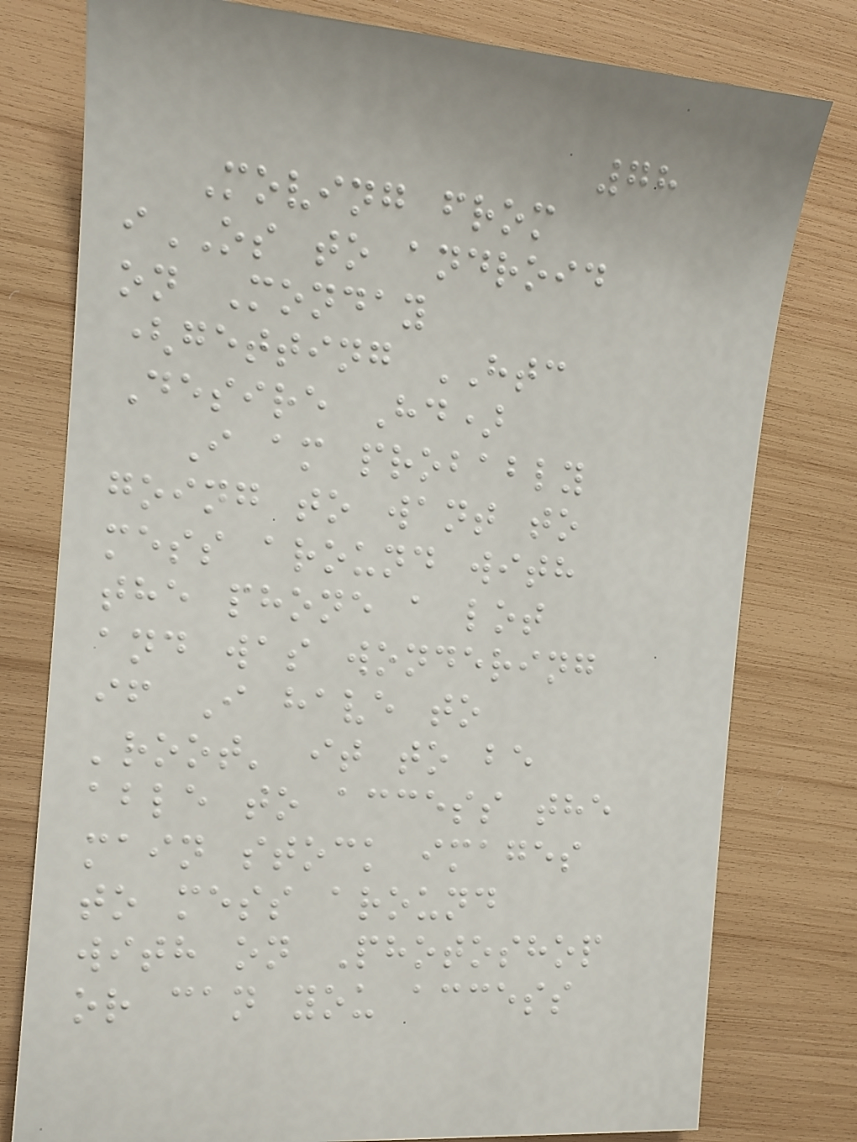78
Moving from
iOS to android
on Monday
(getting HTC
Desire Hd)
I am probably
going to want to
mess around with
the phone a lot
and was wondering
if I have to
'root' it to be
able to access the
main stock images
to mess around
with on Photoshop
or can you access
